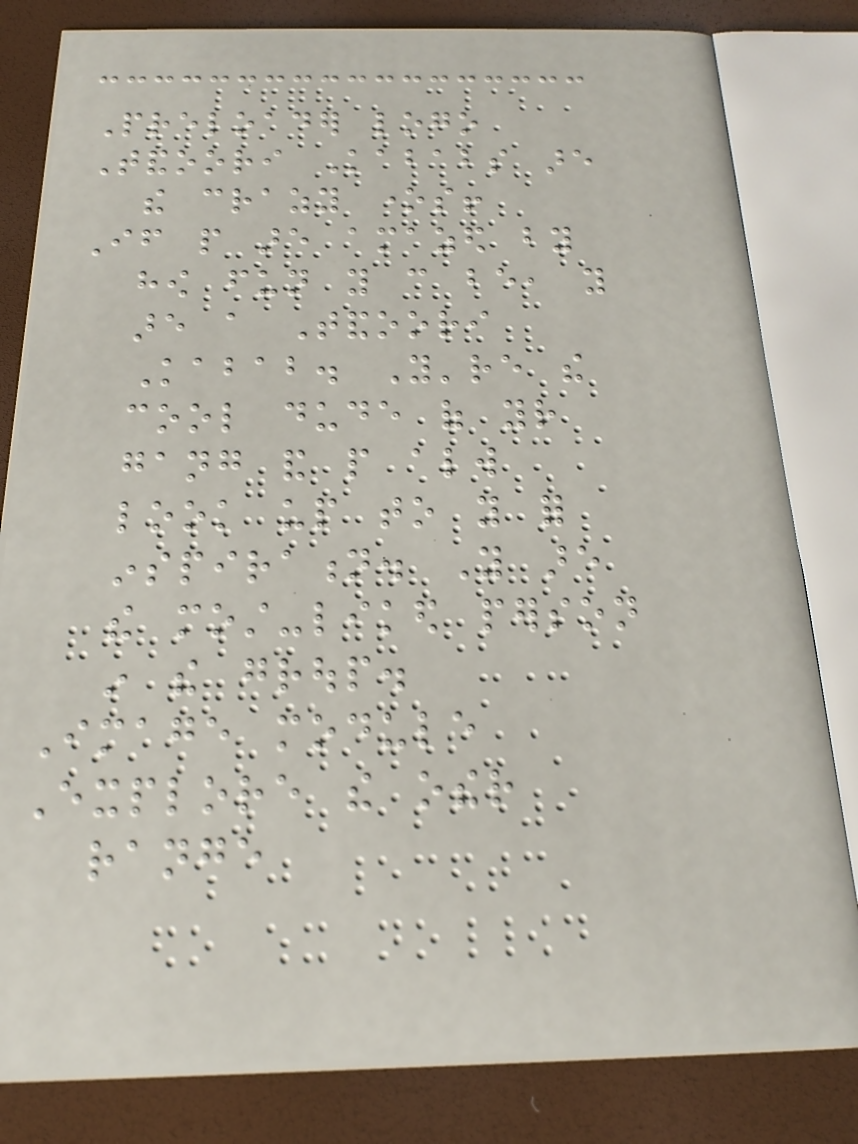Preloader logo
Tandoori Kababs are
the crazy ones!
If people are amazed by
how fun you can be, you
are a Tandoori
Kabab. You're the
cool dude of your
gang and people always
look up to you for
inspiration. You are
the most-liked person
in the group.
Image module
Explore the other
range
